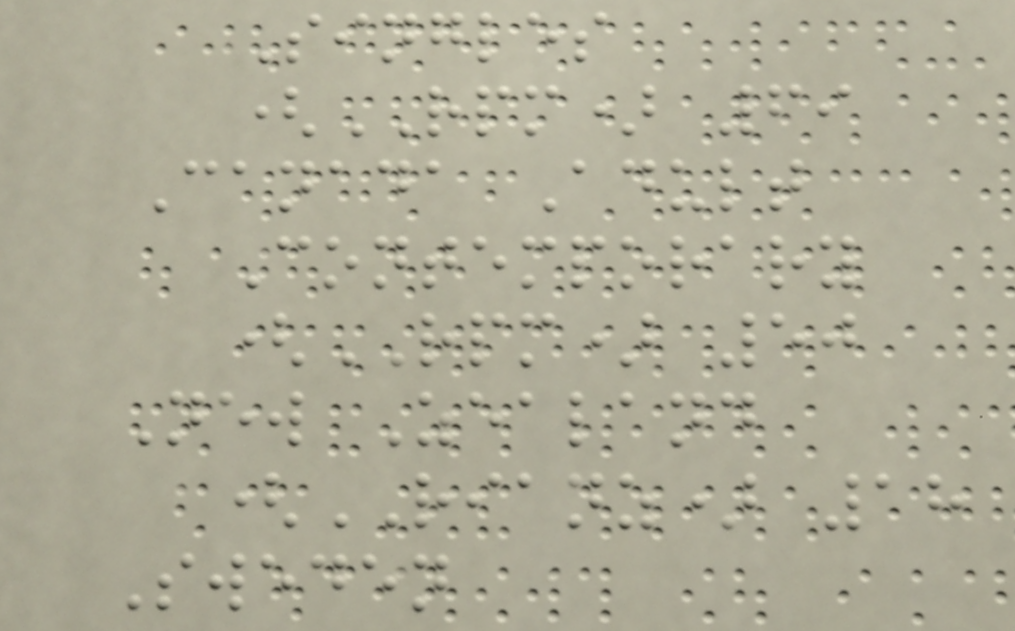Singles
(RPM) 69
Canada Adult
Contemporary
(RPM) 50
New Zealand
(RIANZ) 18
Sweden
